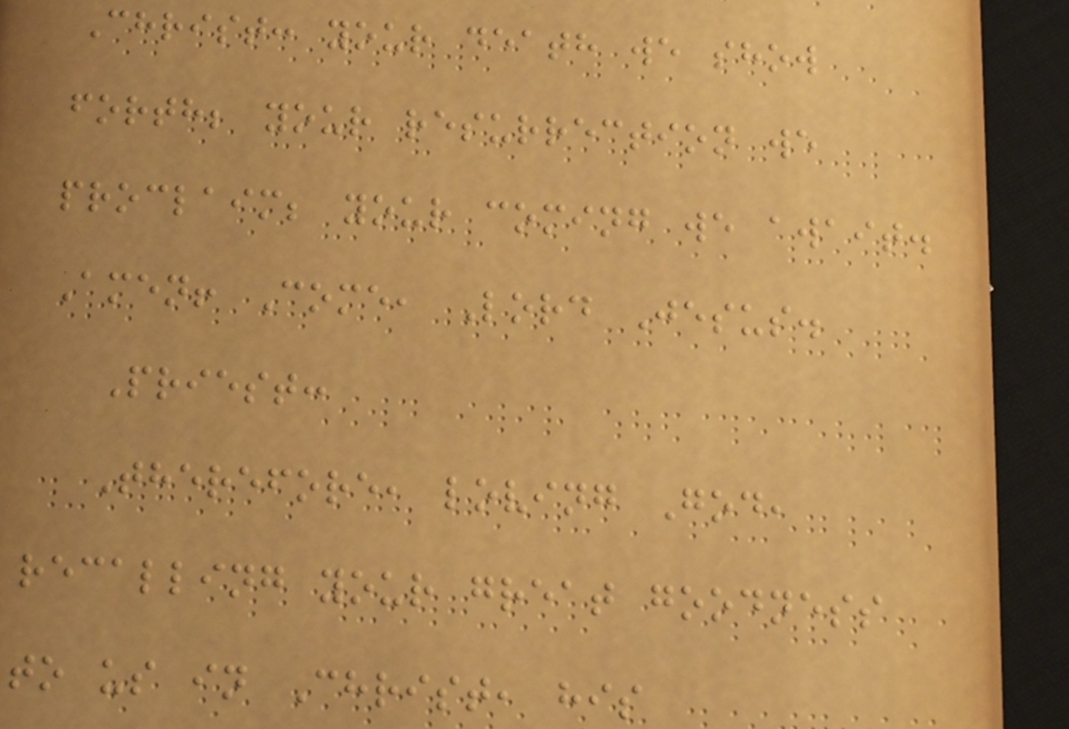Christ: your death we show
forth; your resurrection we
proclaim; your coming we await.
Amen! Come, Lord Jesus.
Priest:
Therefore, loving God,
recalling your great goodness
to us in Christ, his
